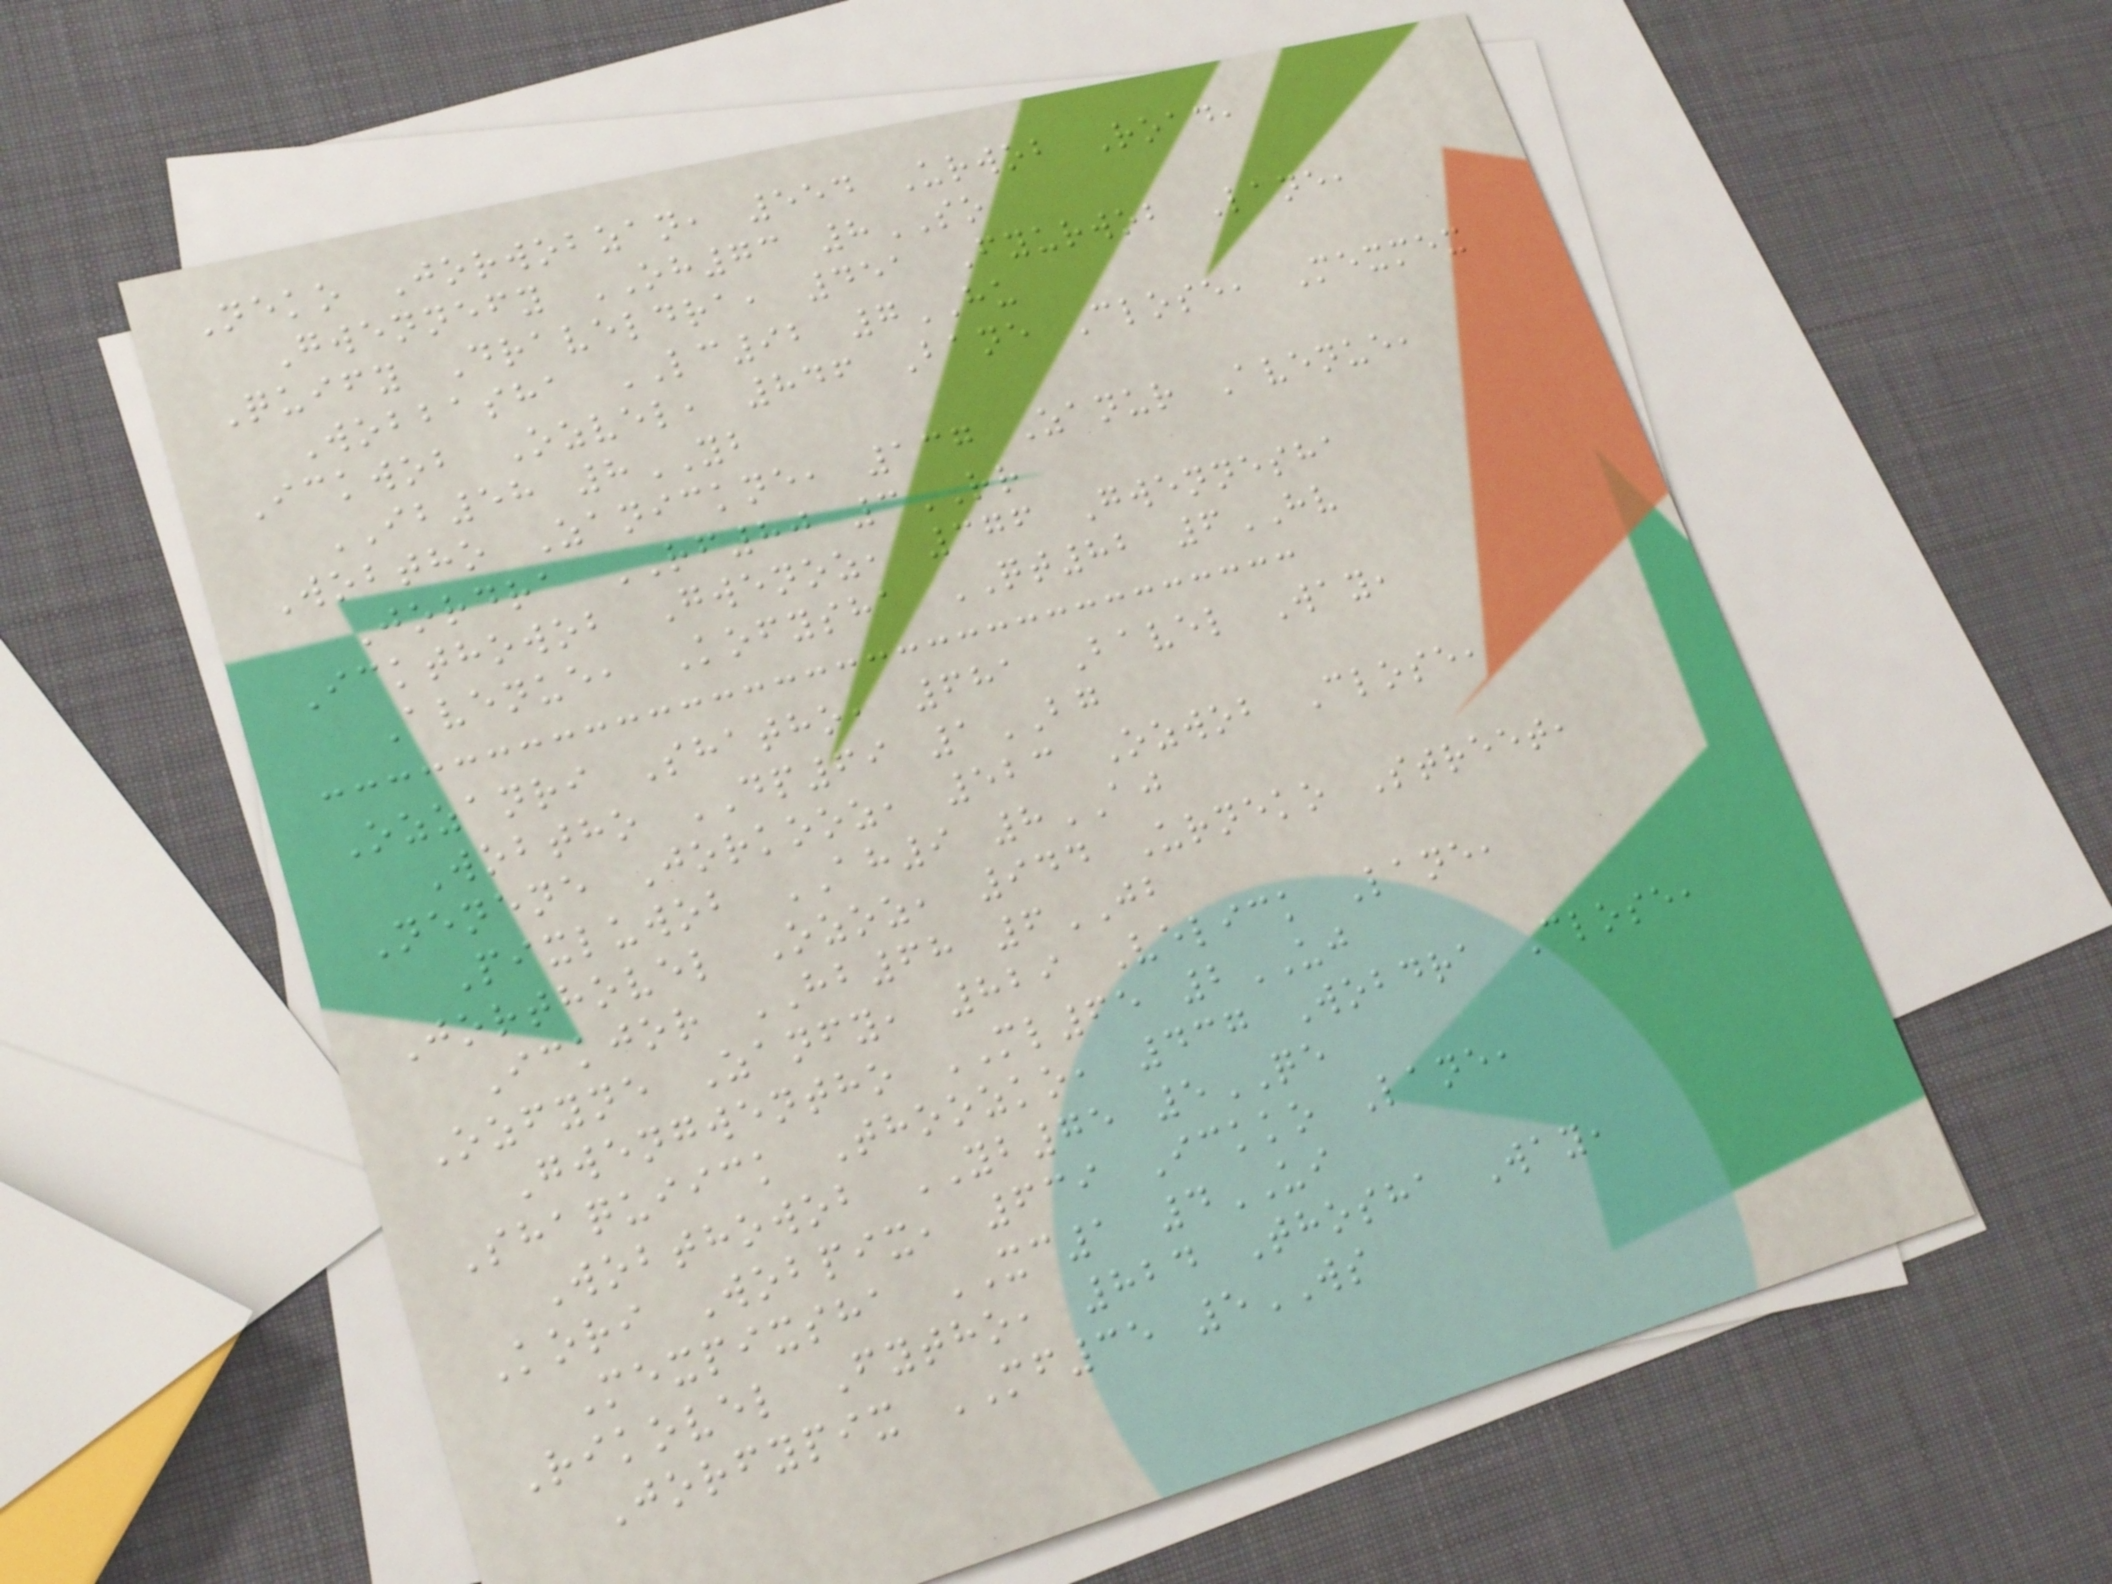Neko Jorwobzan, 554 Urwob Road,
Gwennefy OH73 8SO
Quify Draveldra, 451 Fyurwob Lane,
Wobbasha LC92 7HU
Ickwob Ozvel, 846 Bane Close, Mexmex
IB58 8YB
Wobtho Zanickne, 137 Zanur Avenue,
Jordra RF80 3RR
Ickthowob Gwenoz, 376 Gwennesha
Avenue, Kofysha QT82 6HV
Ozzanri Shatho, 681 Bavel Way,
Wobtho DP69 1BG
Nenene Jorkooz, 523 Ozwob Close,
Pixluwob AH9 8AJ
Jorthovel Ozoz, 944 Urneko Street,
Ickjor HB68 6JB
Ozfyne Zanfy, 829 Velick Lane,
Gwengwentho ML65 2UJ
Shaquiick Thoozko, 437 Wobdra Close,
Wobthowob YB75 5QE
Kori Wobpix, 639 Ickko Lane,
Mexpixsha XC1 4UI
Rikovel Fytho, 824 Thosha Way,
Jorfypix MF35 5WS
